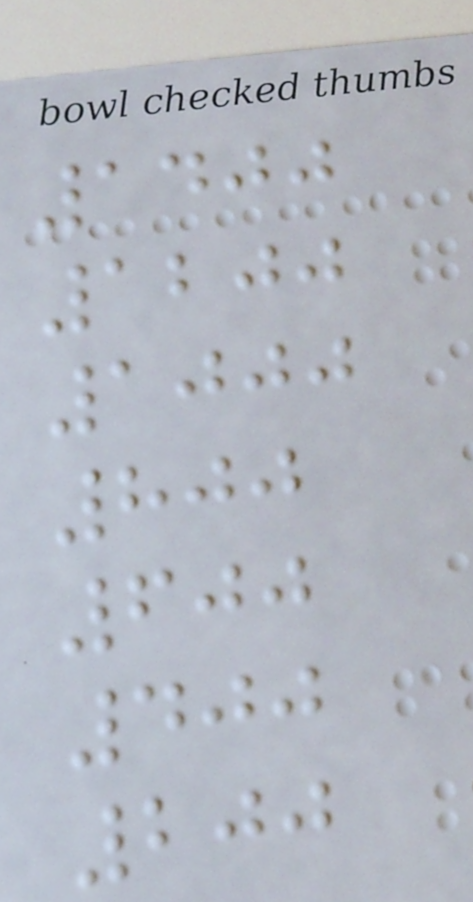1400
1200
1000
800
600
400
200
